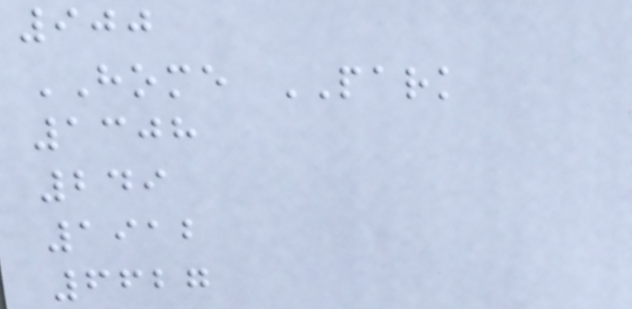900
HOME PARK
1308
249
1912
6627
